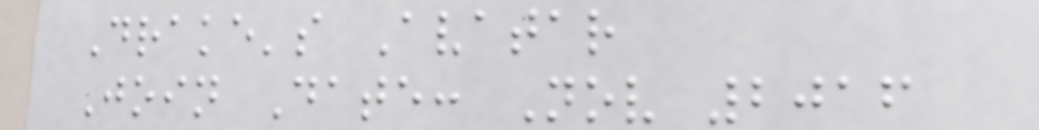Drake's Avatar
Join Date: Nov 2016
